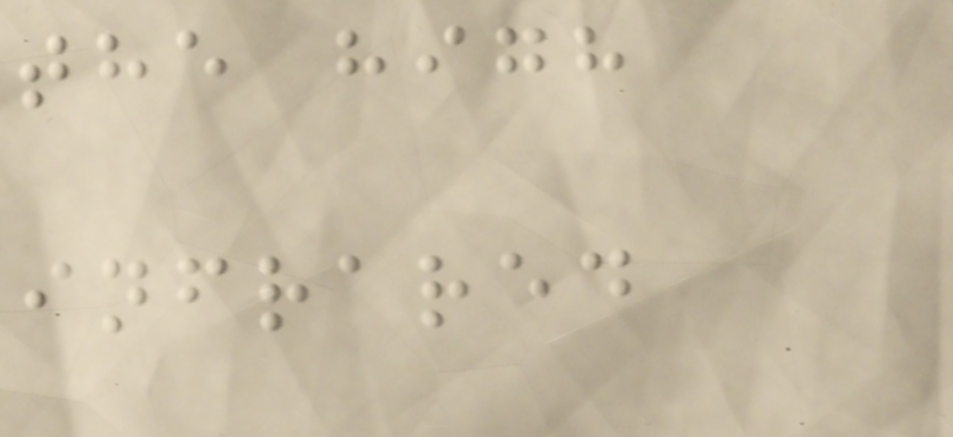the high
infrared
